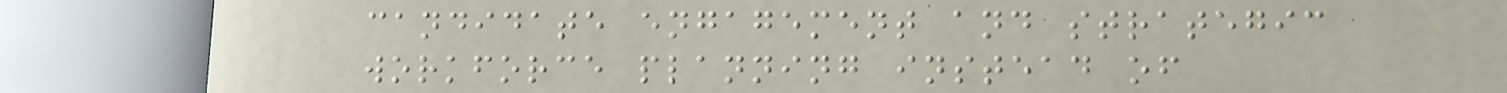candidate engagement and strategic
workforce planning instead of
